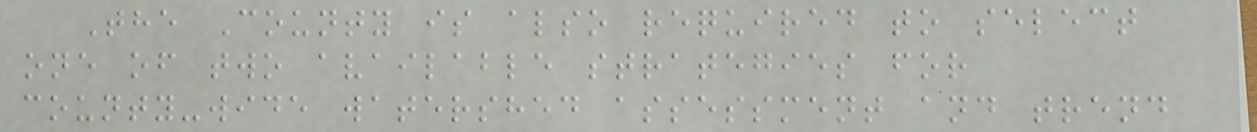The County is also required to select
one of two available strategies for
county-wide watershed assessment and trend
